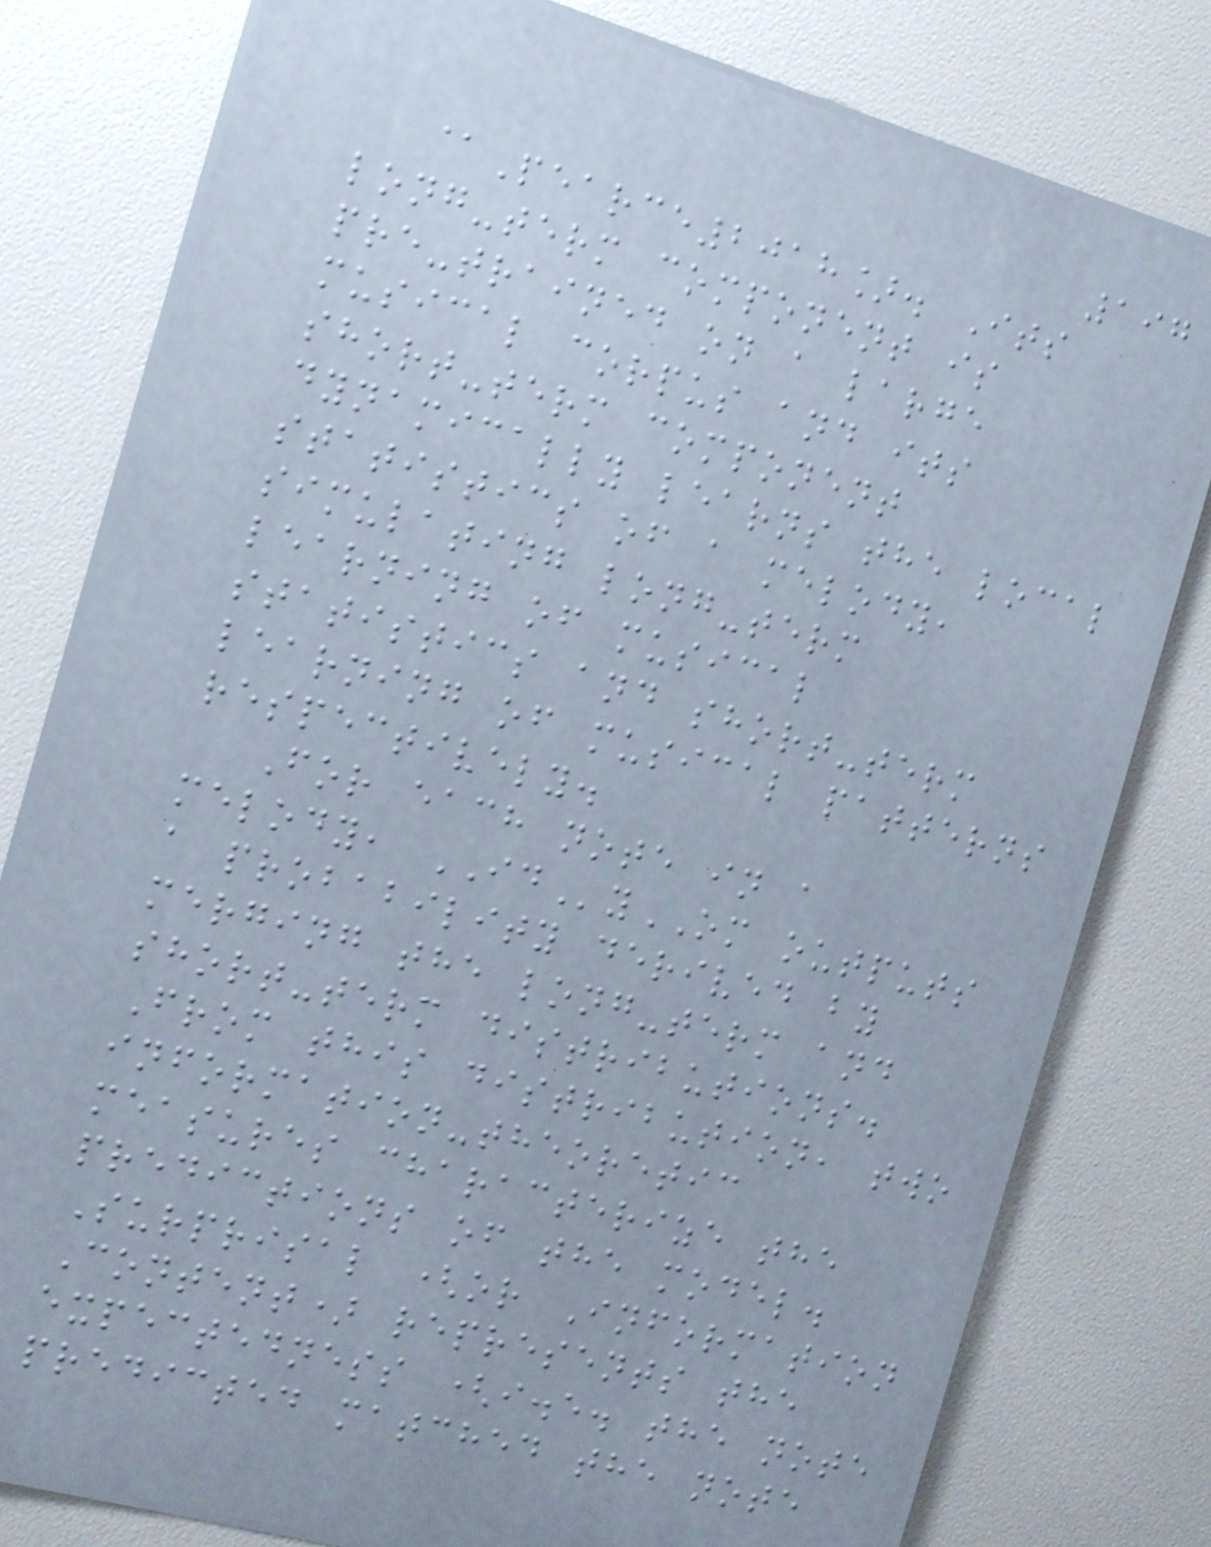197
@Pearce2018]. Its
long-term component is
pre-trained on a large
musical corpus and its
short-term component
dynamically learns the local
statistics of a melody,
simulating long-term
learning of musical
statistics and short-term
learning of musical patterns
respectively.
For each note in a
melody, IDyOM outputs
a probability derived by
merging the long-term and
short-term distributions.
From this distribution, two
information-theoretic
measures characterize the
predictions of the model.
Surprisal (or Information
Content) represents the
expectedness (i.e. the note
predicted matched the note
